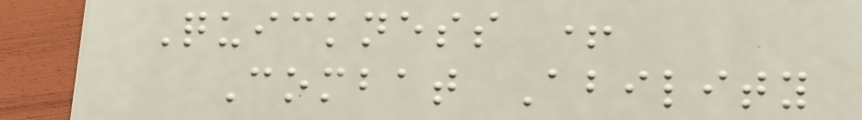Quickness +
Combat Ability
